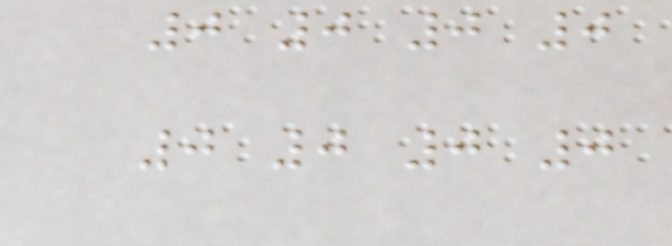0 0 0 0
0 0 0 0
